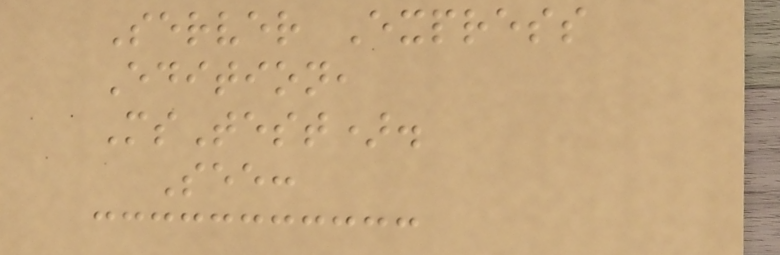Server Express
Edition,
MsTest).
See:
